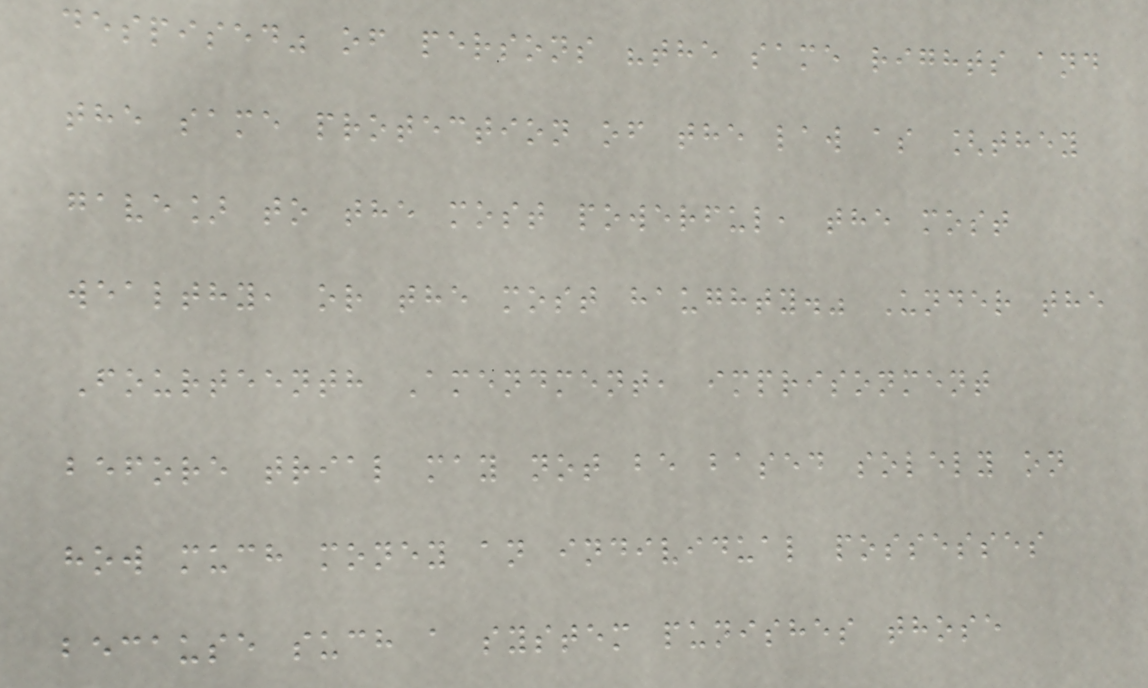despised" of persons "the same rights and
the same protection of the law as [they
gave] to the most powerful, the most
wealthy, or the most haughty." Under the
Fourteenth Amendment, imprisonment
before trial may not be based solely on
how much money an individual possesses
because such a system punishes those
